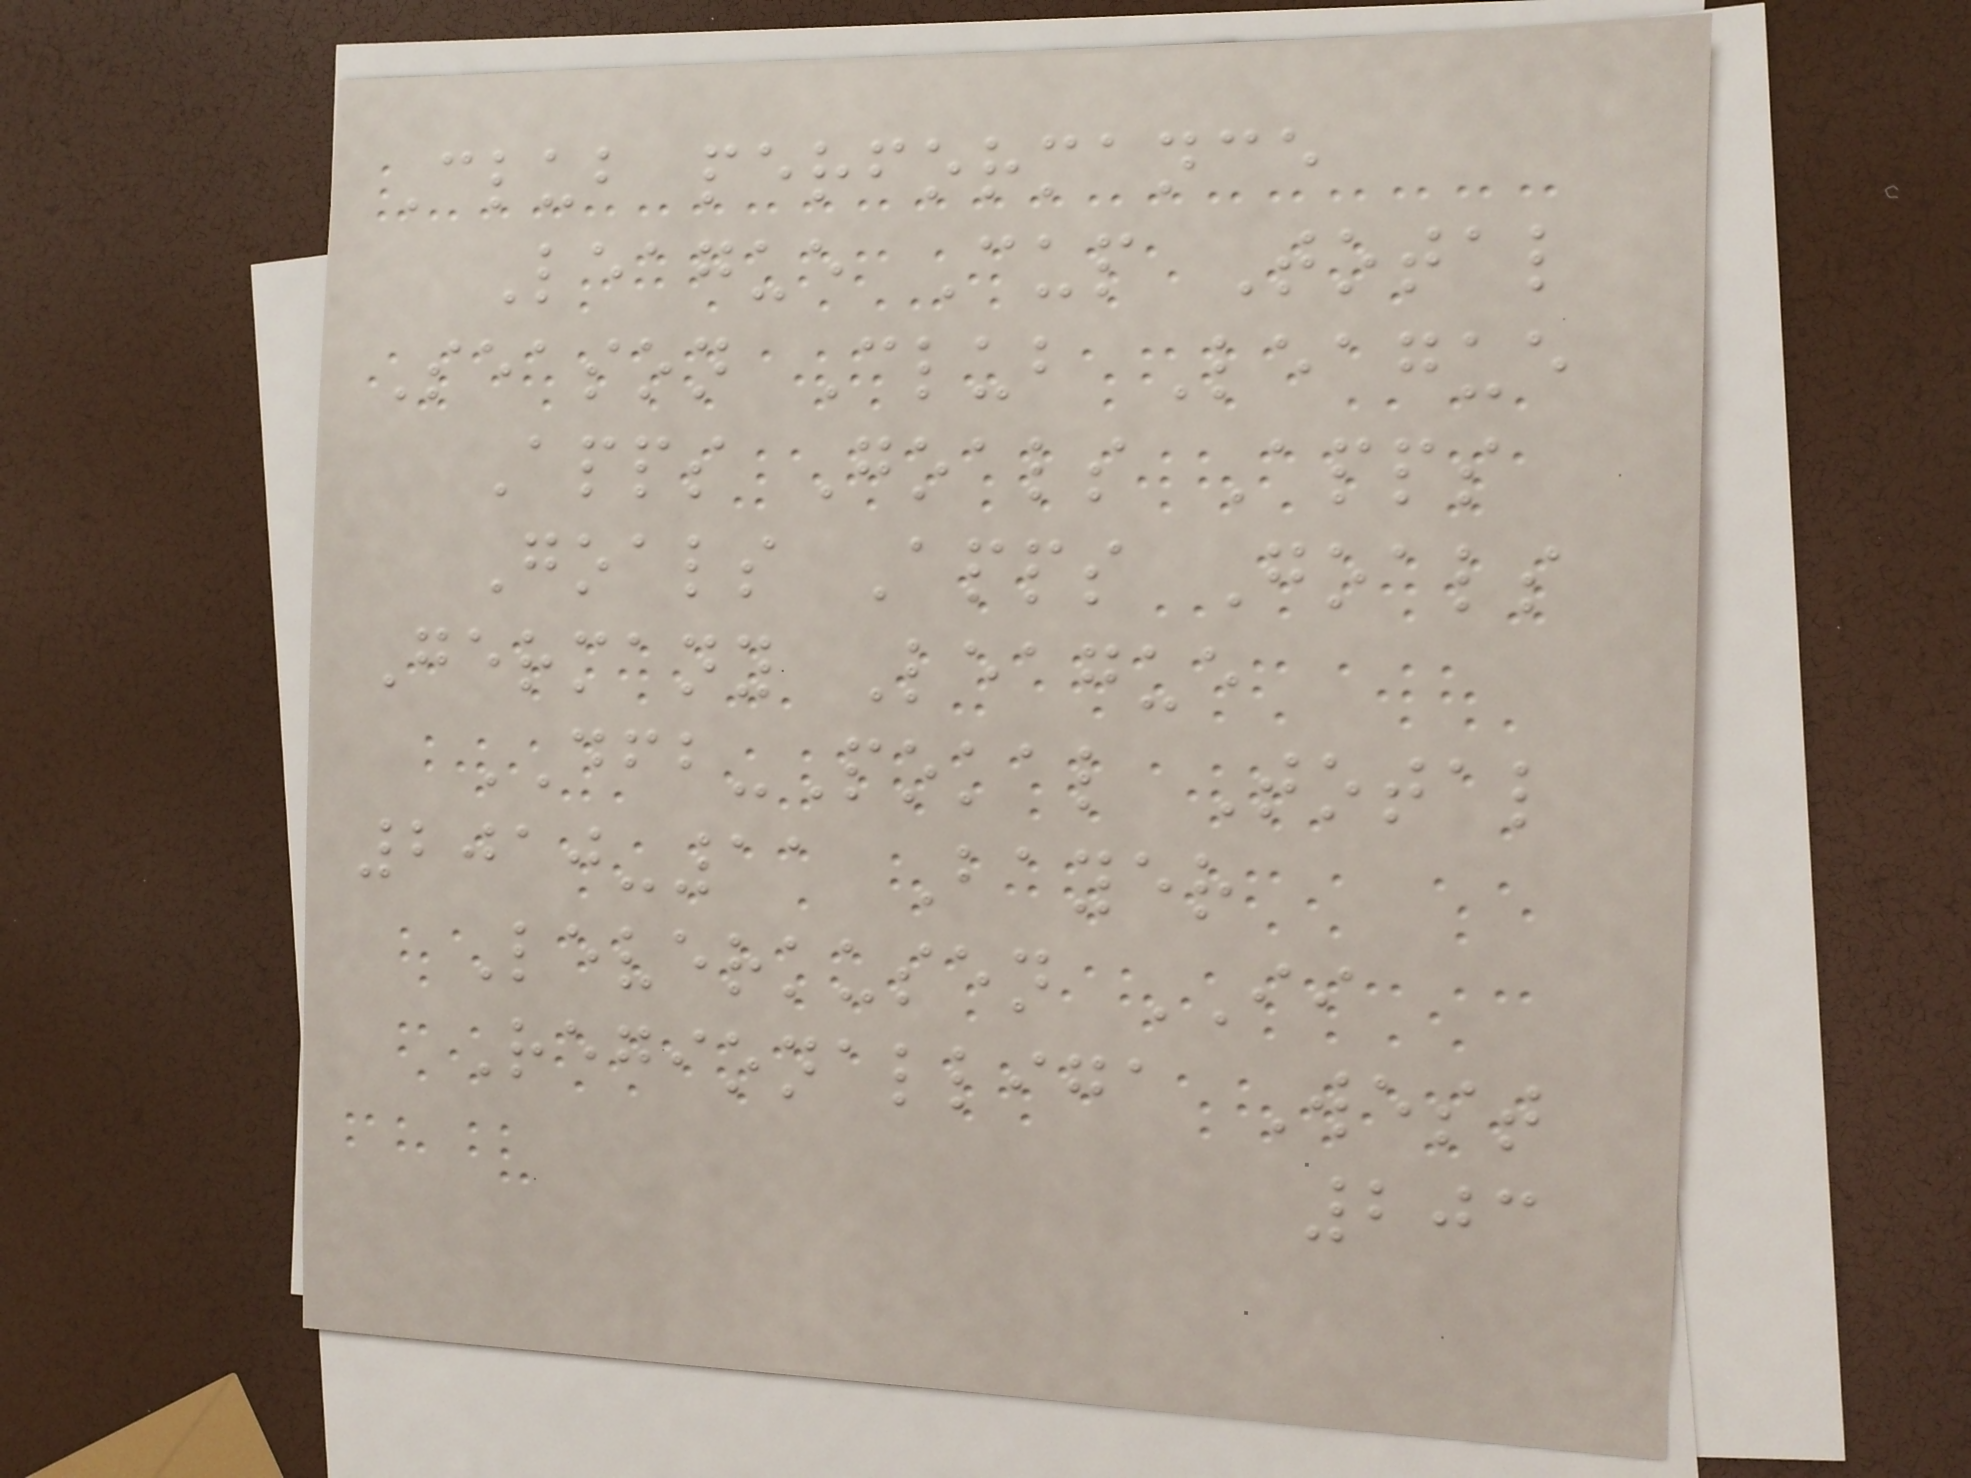Club performance
League Cup Total
Season Club League
Apps Goals Apps
Goals Apps Goals
Germany League
DFB-Pokal Total
2010-11 Bayer
Leverkusen II
Regionalliga West
203
